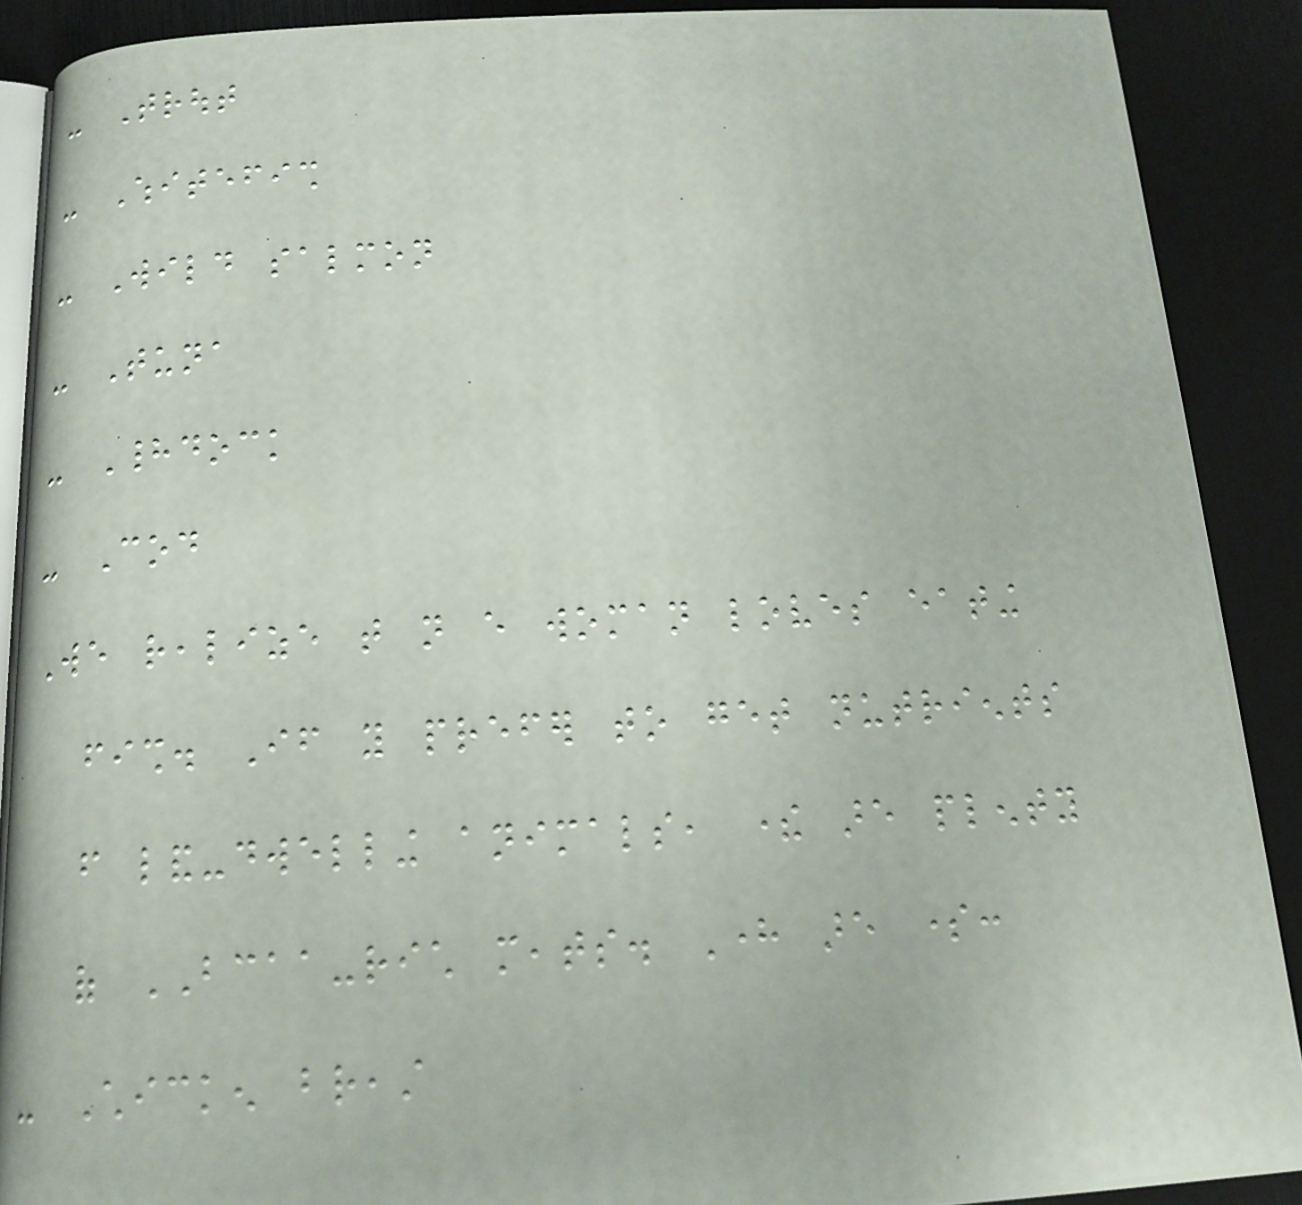- Trout
- Whitefish
- Wild salmon
- Tuna
- Haddock
- Cod
We realize that not every woman loves eating
fish. If you prefer to get nutrients
from land-dwelling animals, there are plenty
of BCAA-rich meats. Here are some:
- Chicken breast
